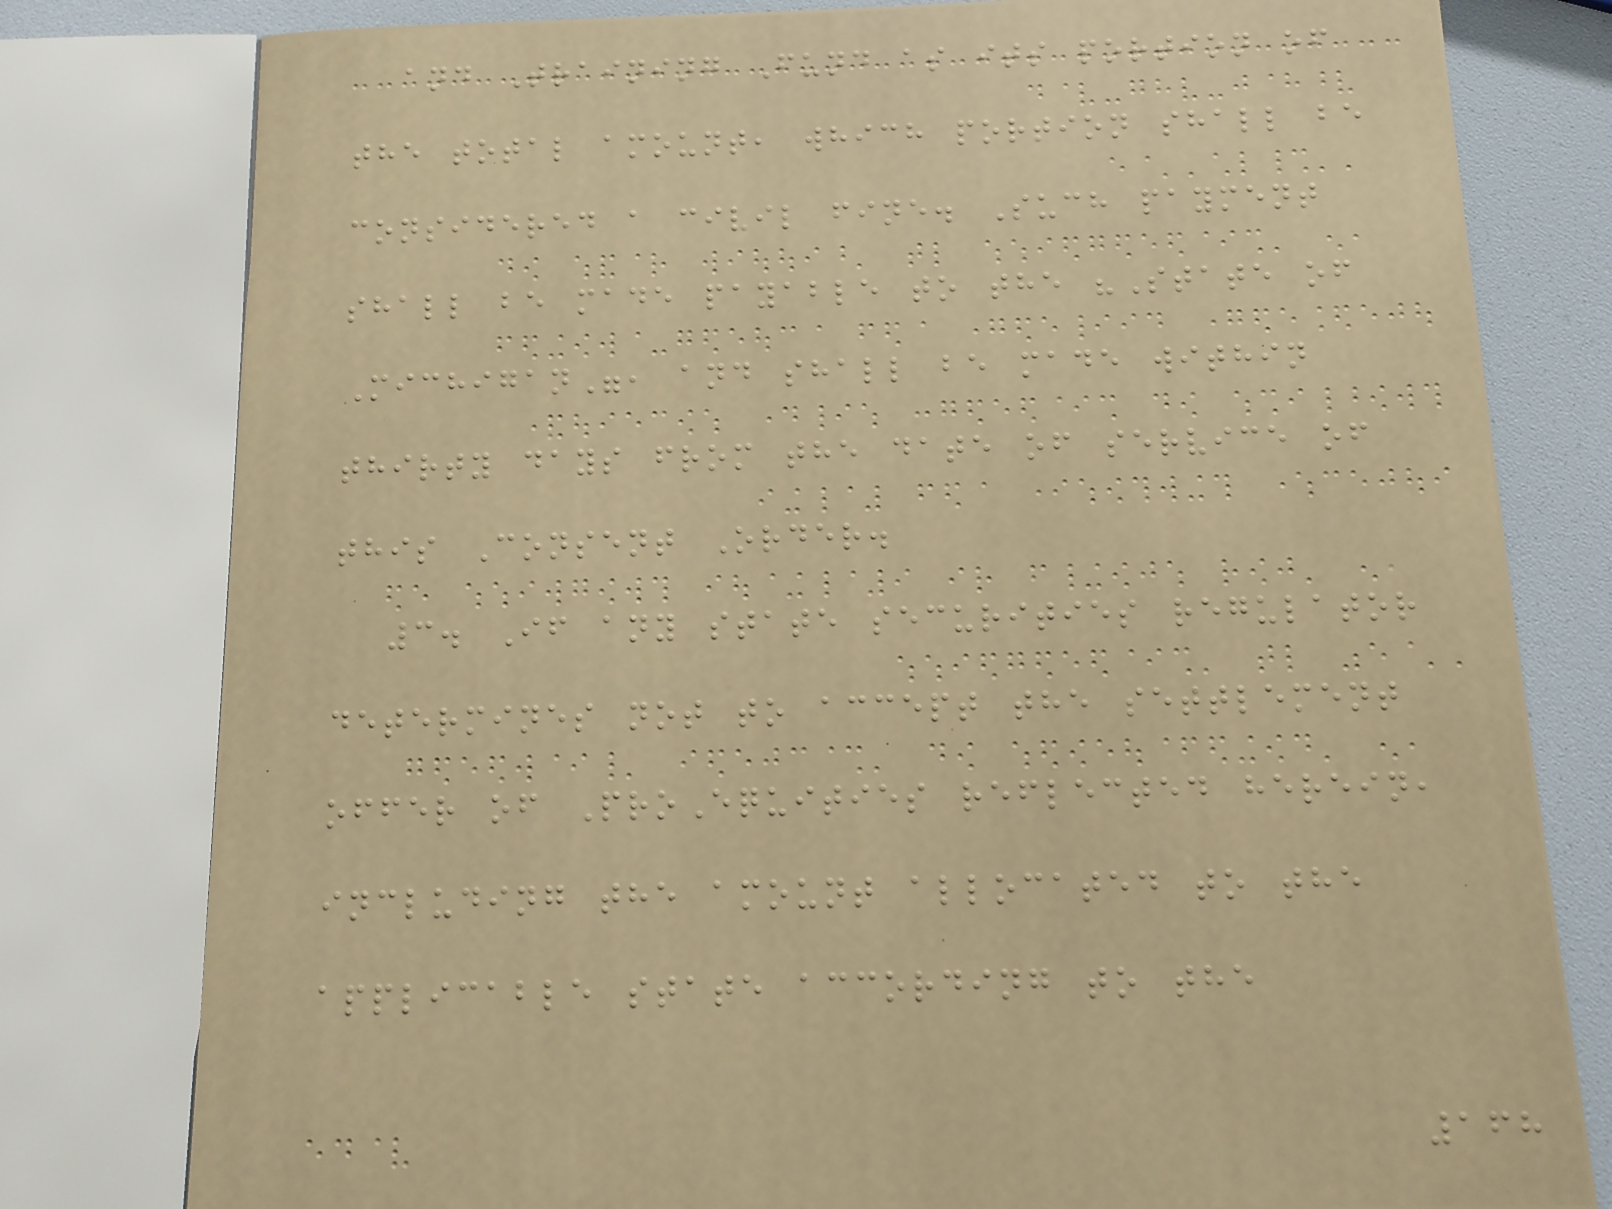and Training Fund as its portion of
the total amount, which portion shall be
considered a civil fine. Such payment
shall be made payable to the "State of
Michigan", and shall be made within
thirty days from the date of service of
this Consent Order.
3. If any state securities regulator
determines not to accept the settlement
offer of ProEquities reflected herein,
including the amount allocated to the
applicable state according to the
168
